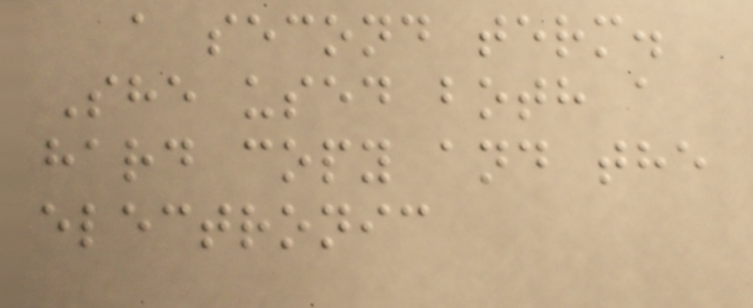a second term.
She used both a
hard copy and the
electronic
